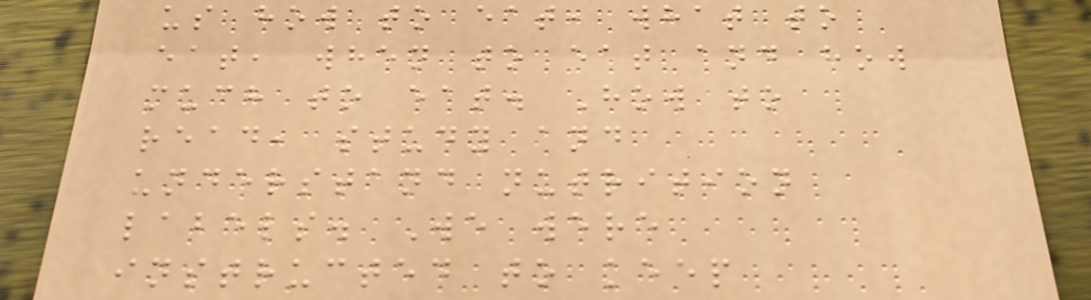us how to eat, what to
eat, when to eat and how
much to eat. How to
read, study and
understand nutrition
labels. We were
instructed to keep
